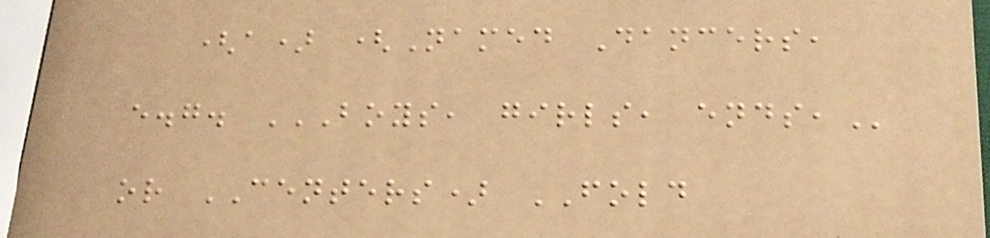(a) (Named Dancers,
e.g. BOYS, GIRLS, ENDS,
or CENTERS) FOLD
